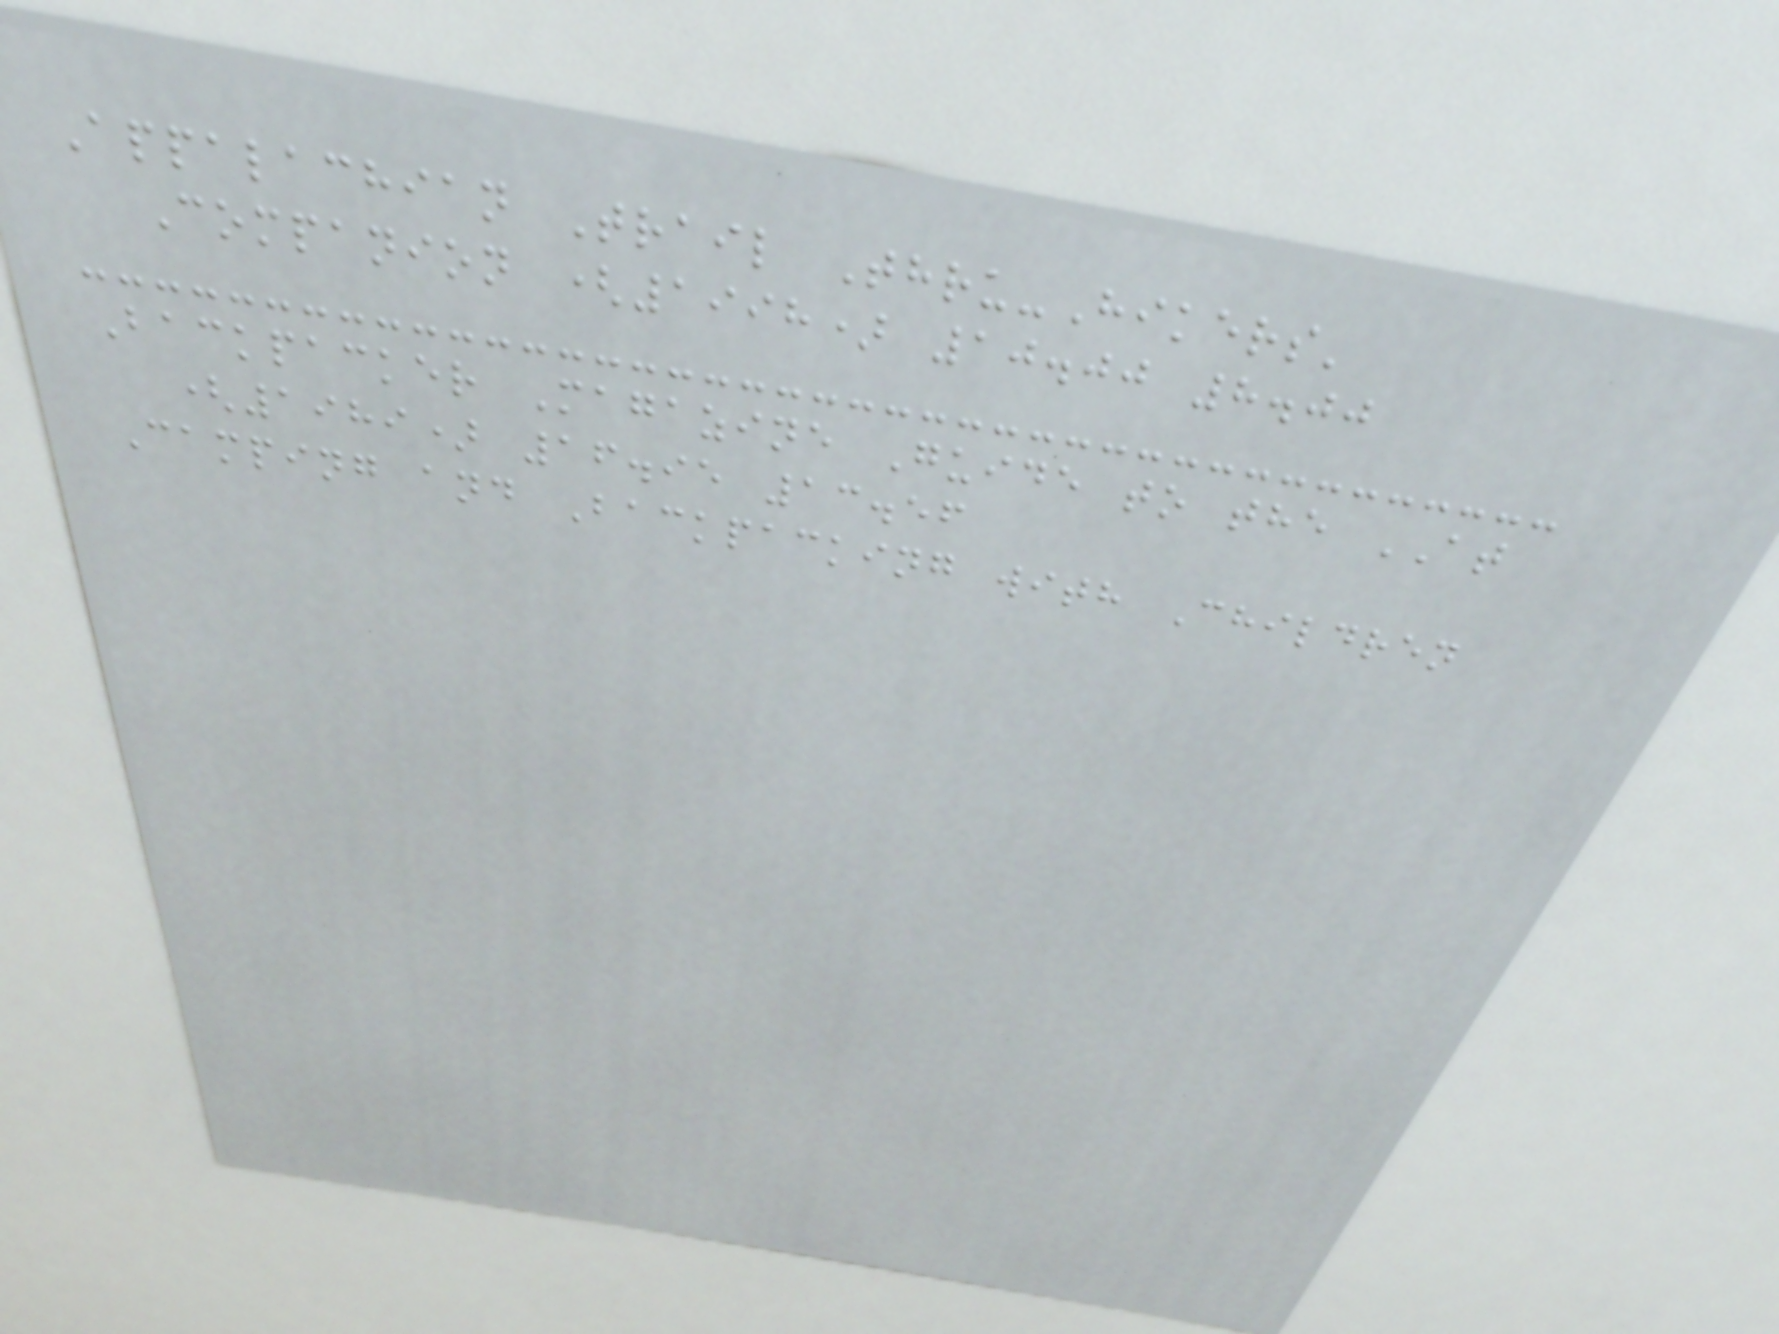Appalachian Trail Thru-Hikers'
Companion (1998) 10.00 8.00
Backpacker Magazine Guide to the AT
(1989) 16.95 13.56
Camping and Backpacking with Children
